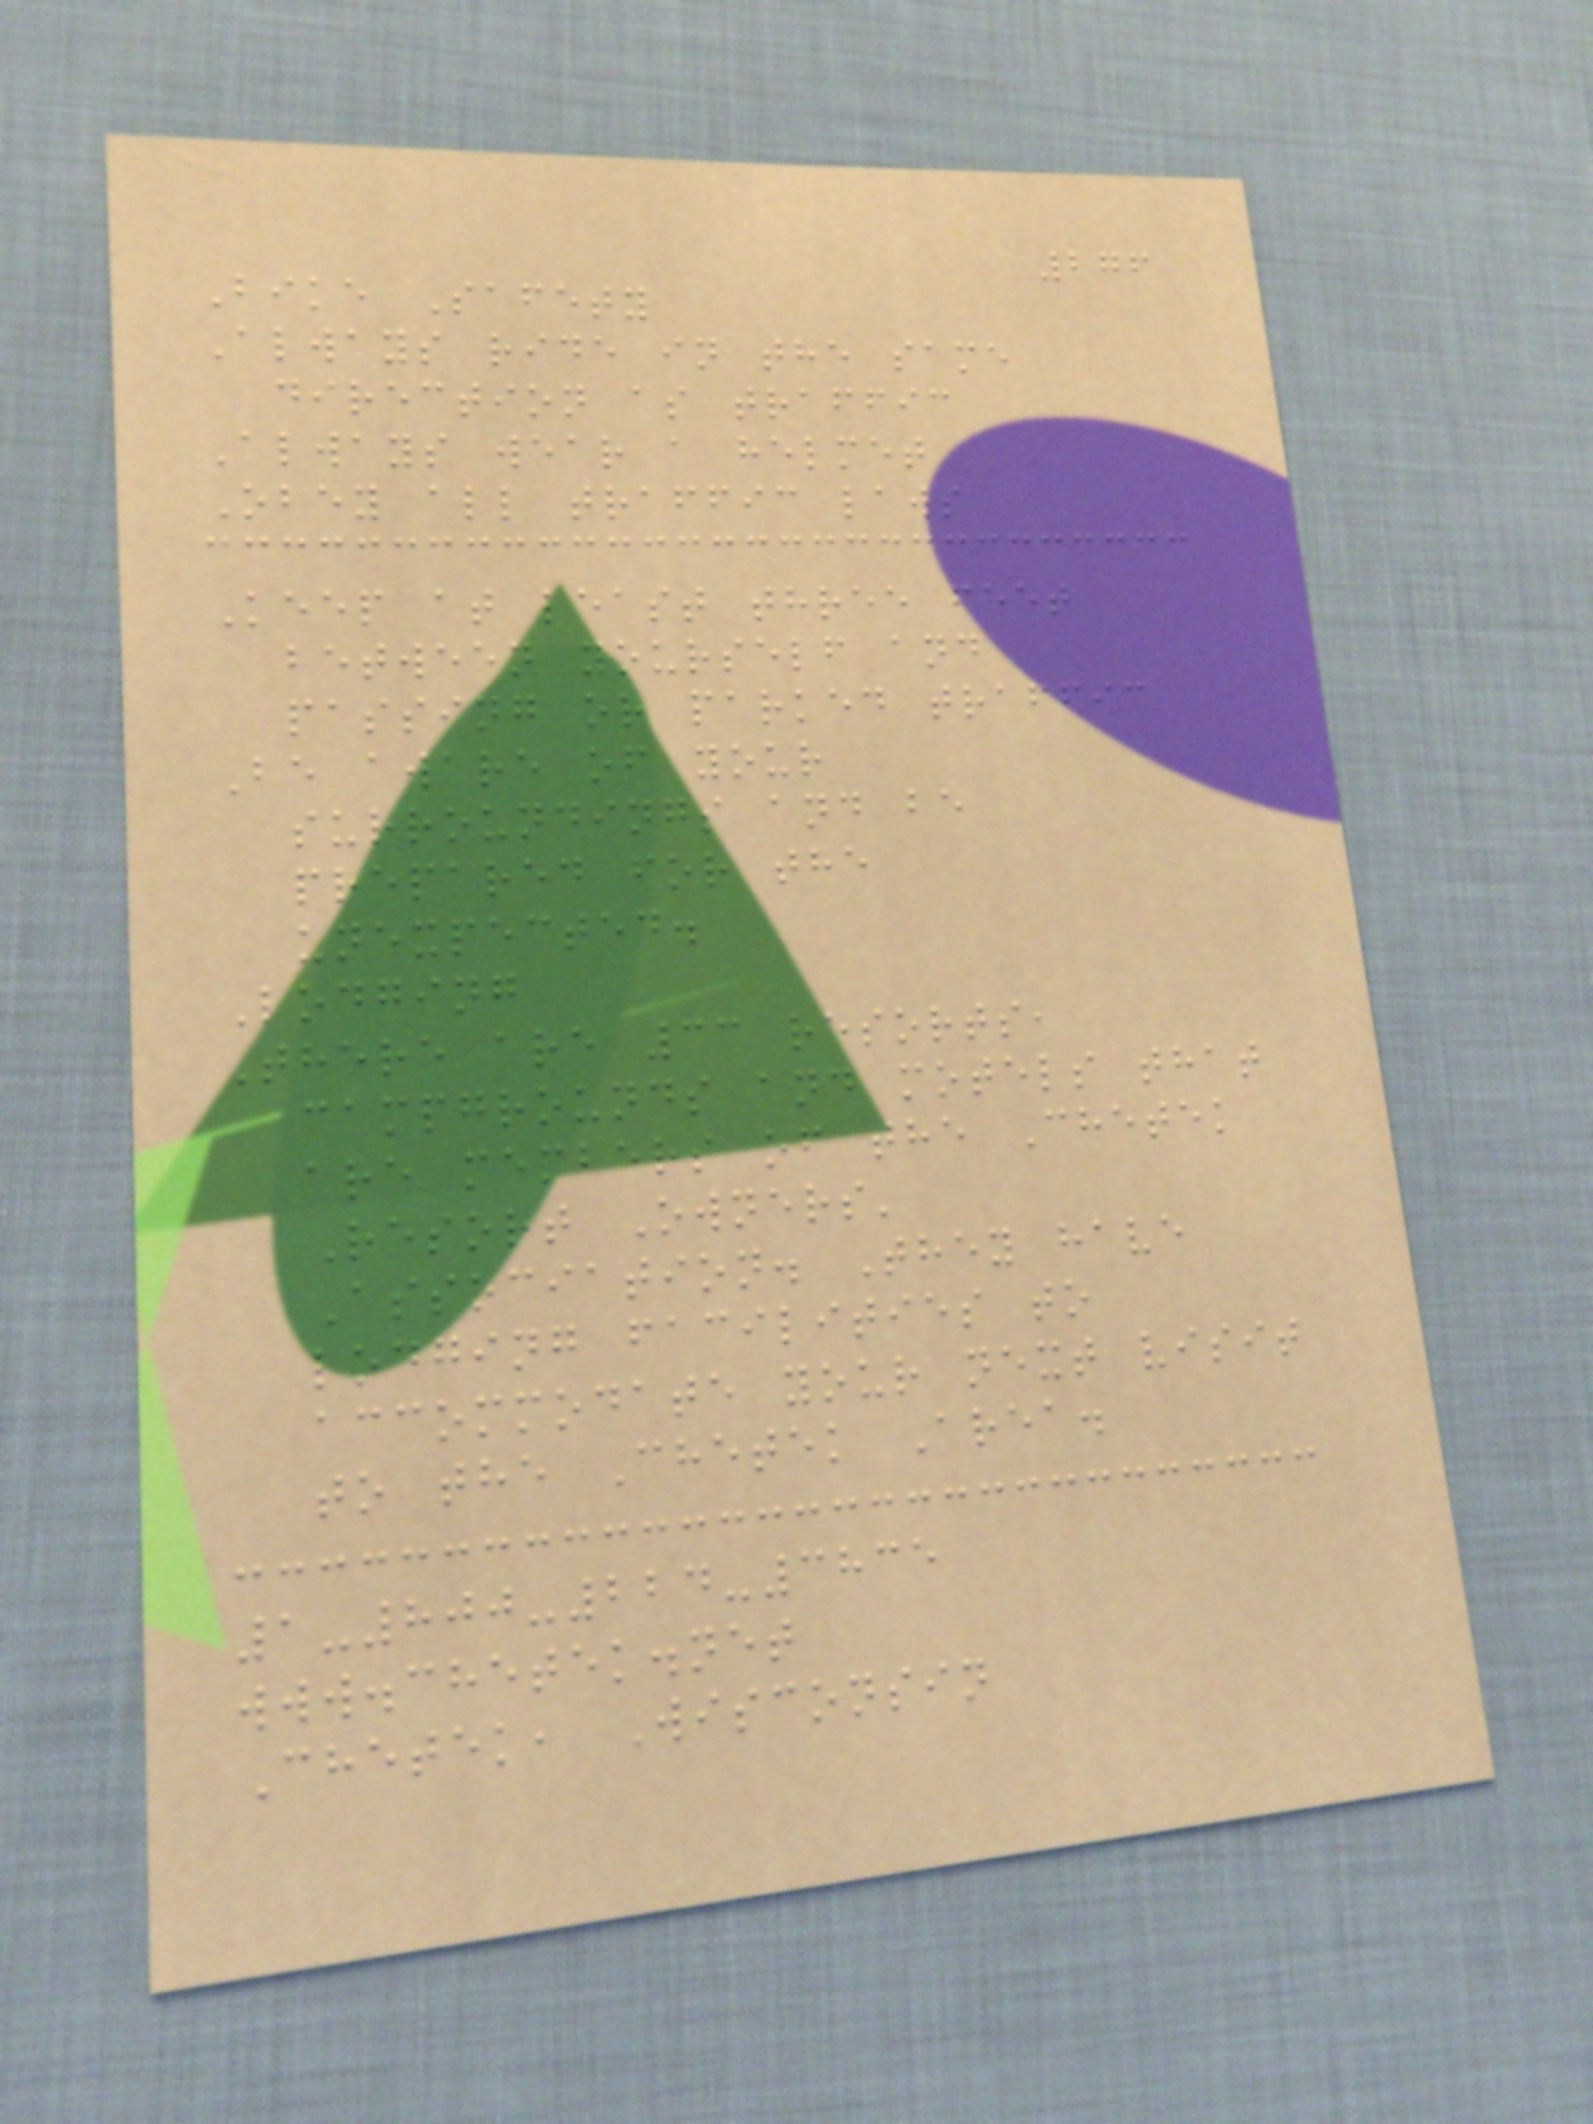276
Bike Safety
Always ride in the same
direction as traffic
Always wear a helmet
Obey all traffic laws
Keep at least three feet
between yourself and
passing or parked traffic
Be aware of your
surroundings and be
prepared for the
unexpected.
Lodging
There are 33 resorts,
campgrounds and motels that
are members of the Chetek
Resort Owners'
Association. They have
lodging facilities to
accommodate your next visit
to the Chetek Area.
1-800-224-3835
www.chetek.net
Chetek, Wisconsin
